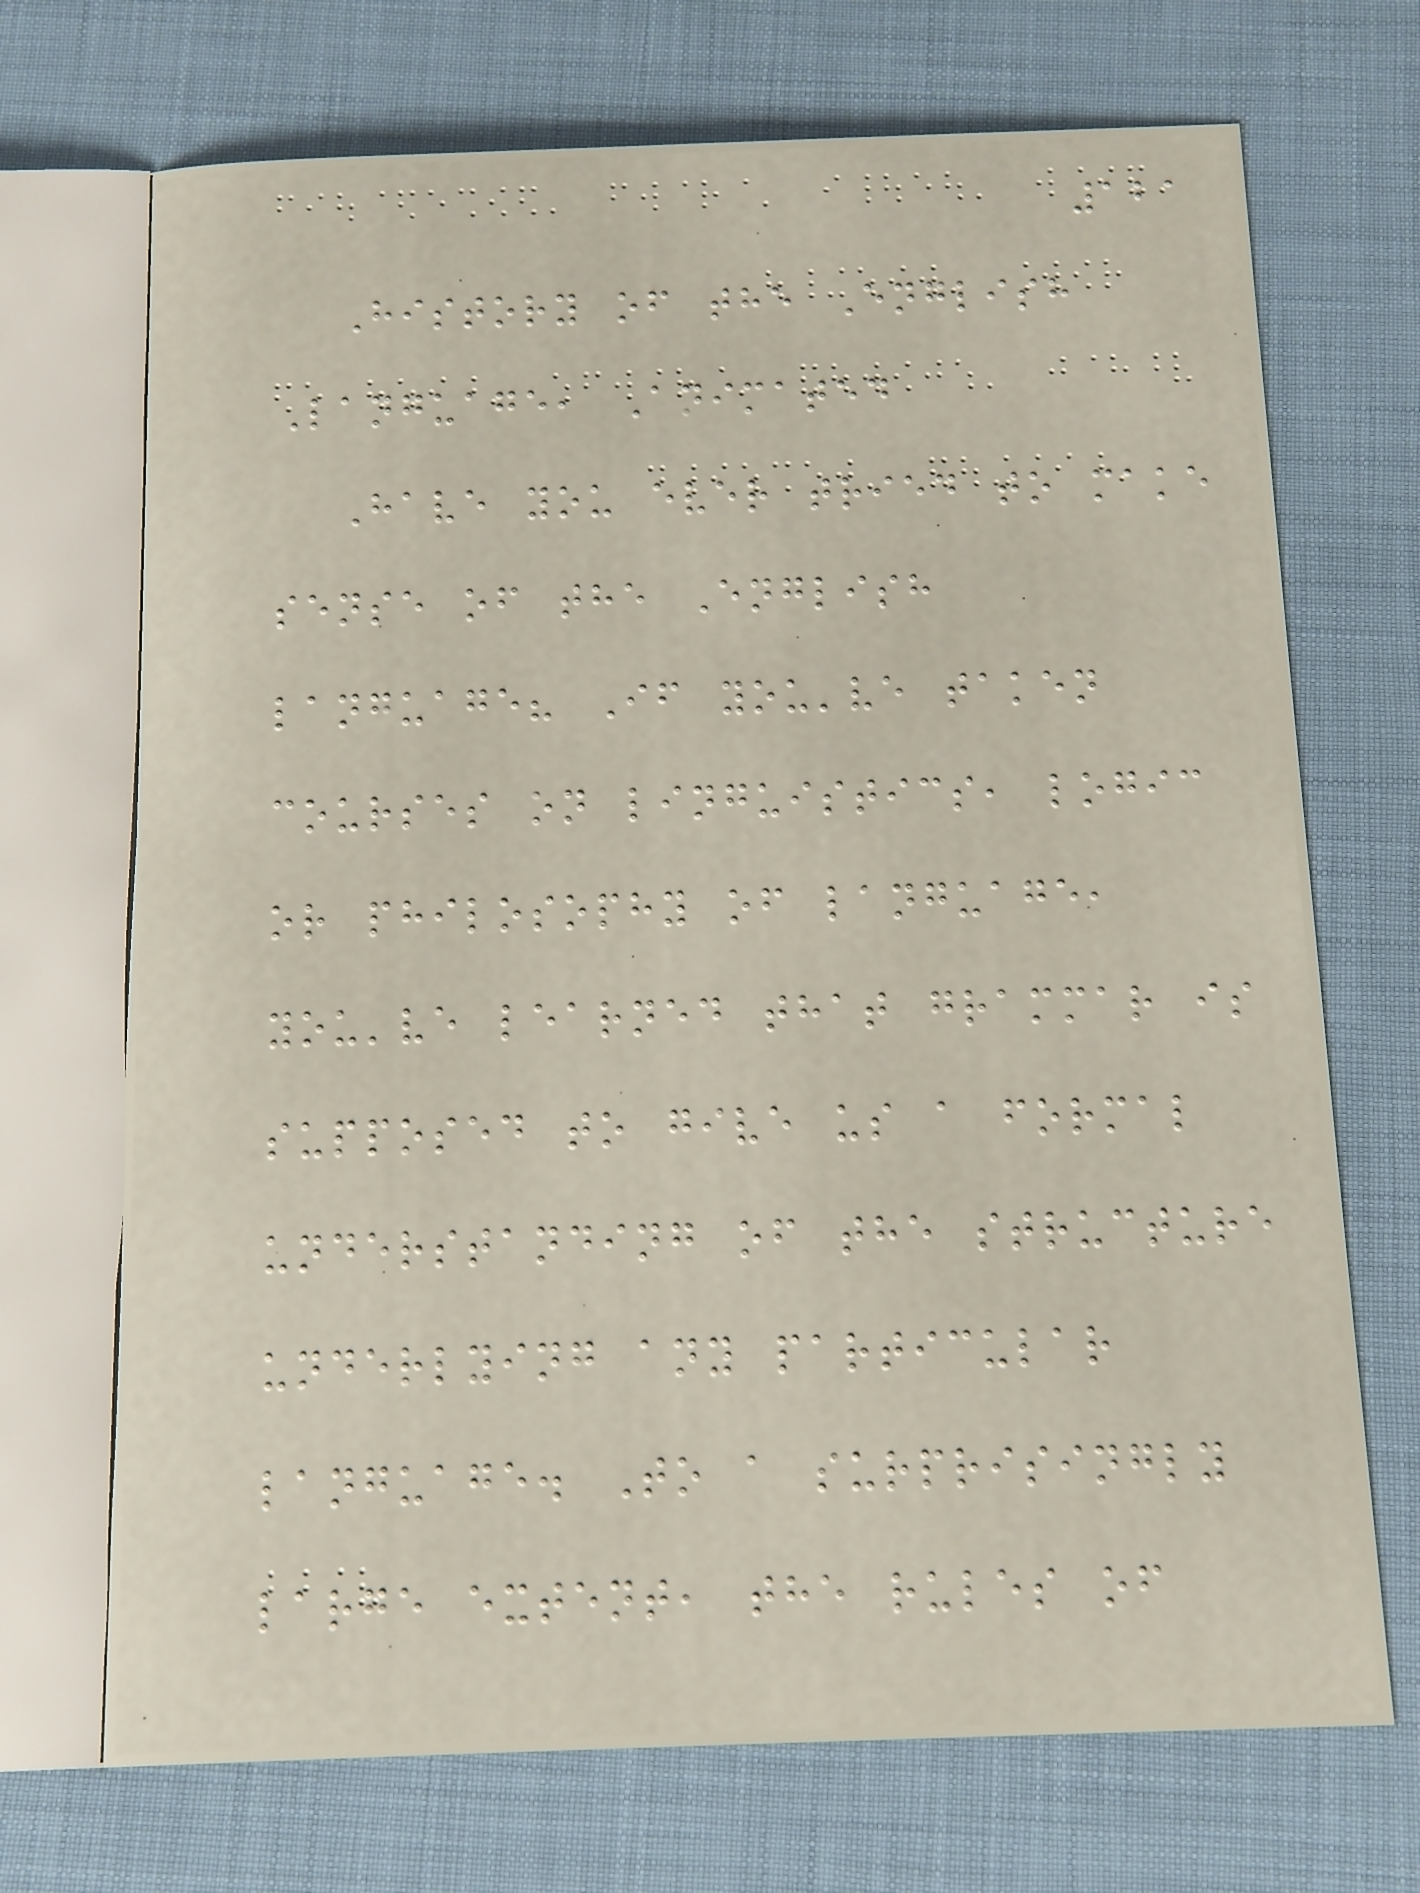121
History of the English
Language, Animated
Have you ever tried to make
sense of the English
language? If you've taken
courses on linguistics, logic
or philosophy of language,
you've learned that grammar is
supposed to give us a formal
understanding of the structure
underlying any particular
language. To a surprisingly
large extent, the rules of
